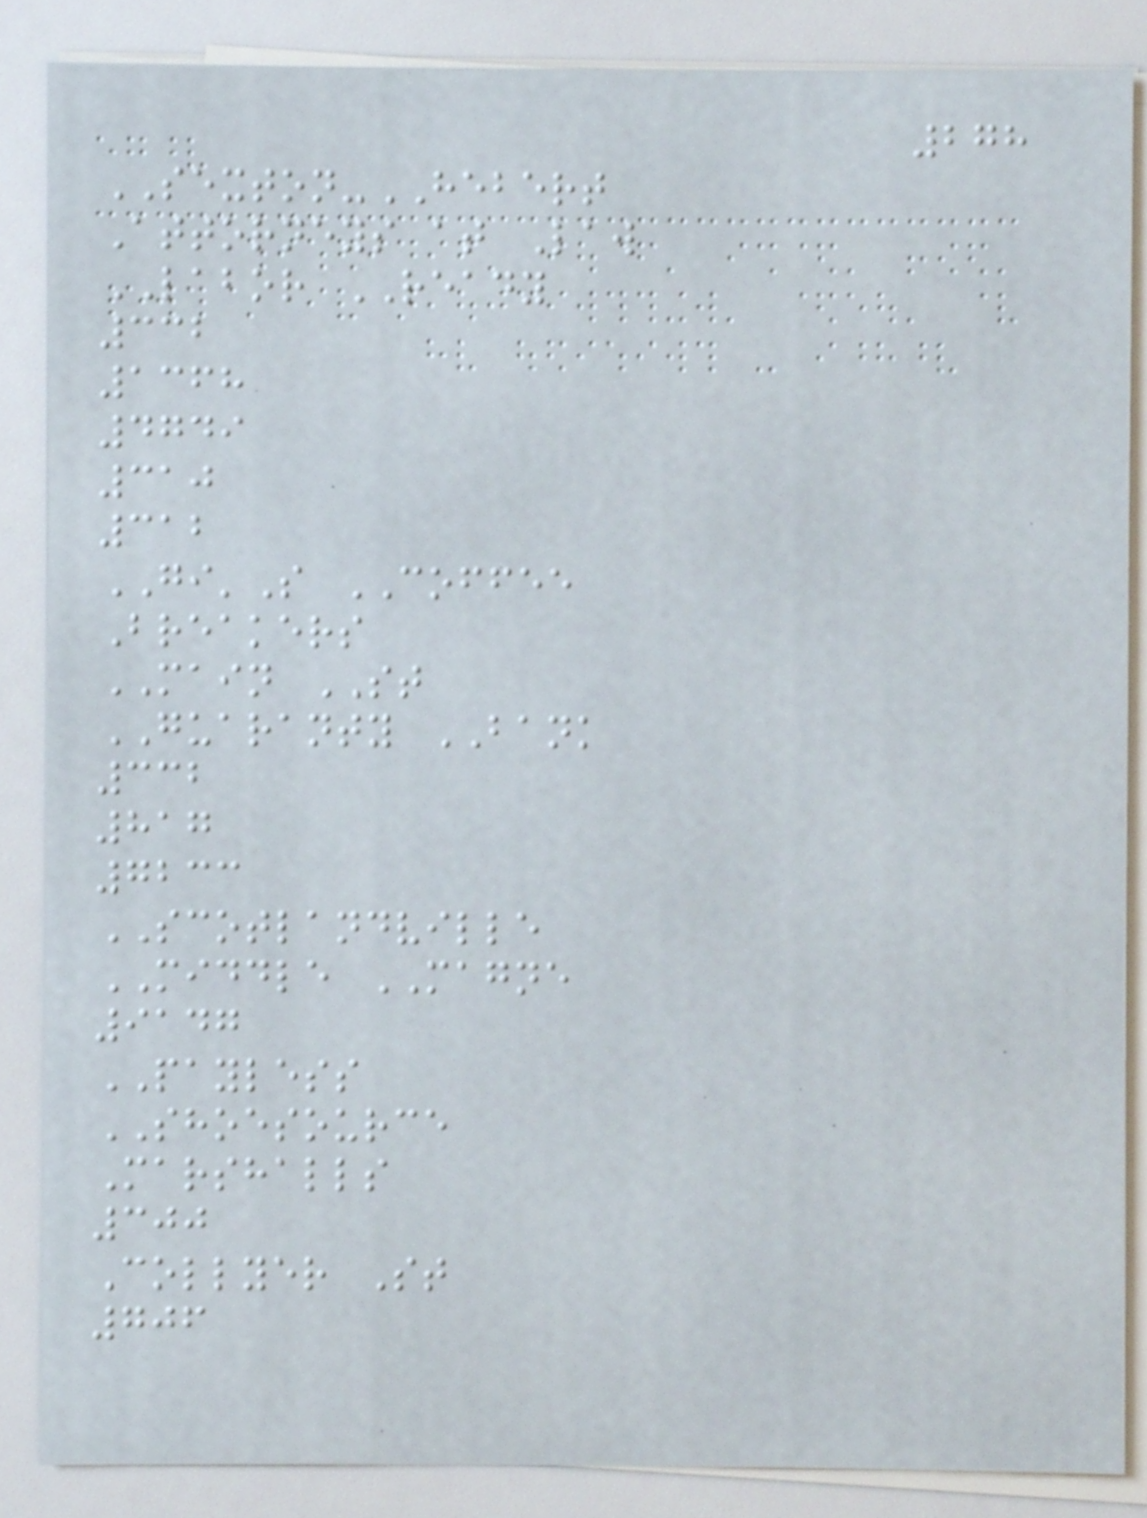278
SEXTON-HEBERT
Attorneys at Law
LABOR READY
332
1368
4749
310
312
GI'S COFFEE
Breakers
MAIN ST
GUARANTY BANK
332
817
7233
SCOTLANDVILLE
MIDDLE MAGNE
9147
PAYLESS
SHOESOURCE
Marshalls
300
Collyer St
706
